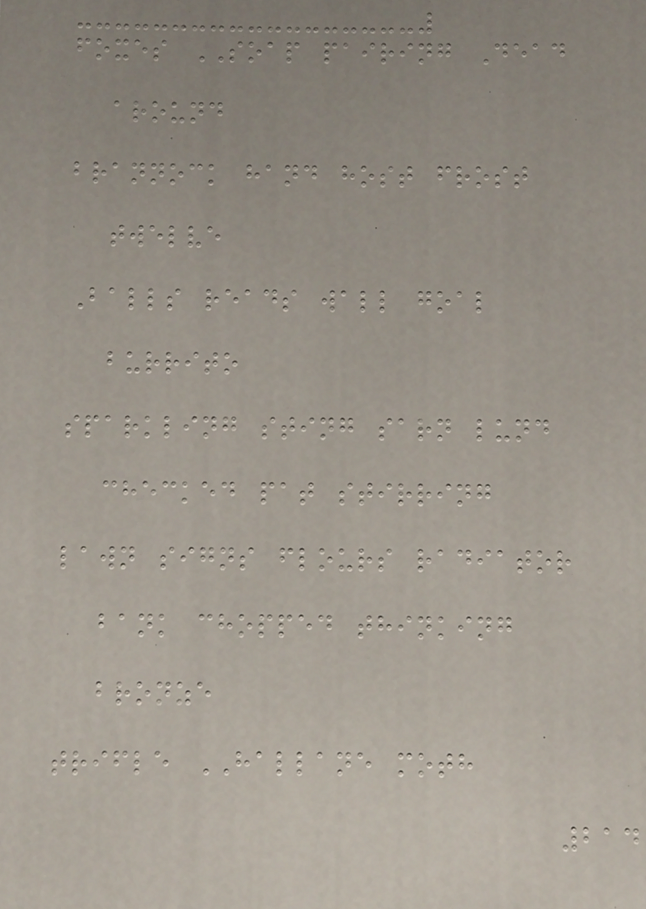foxes SOAP pairing Dead
around
brannock hand host frost
twelve
Balls reads wall goal
burrito
sparkling sting sarn lund
checked pat stirring
lawn signs flours radiator
bank chopped thinking
bronze
trifle HALLANE moth
214
